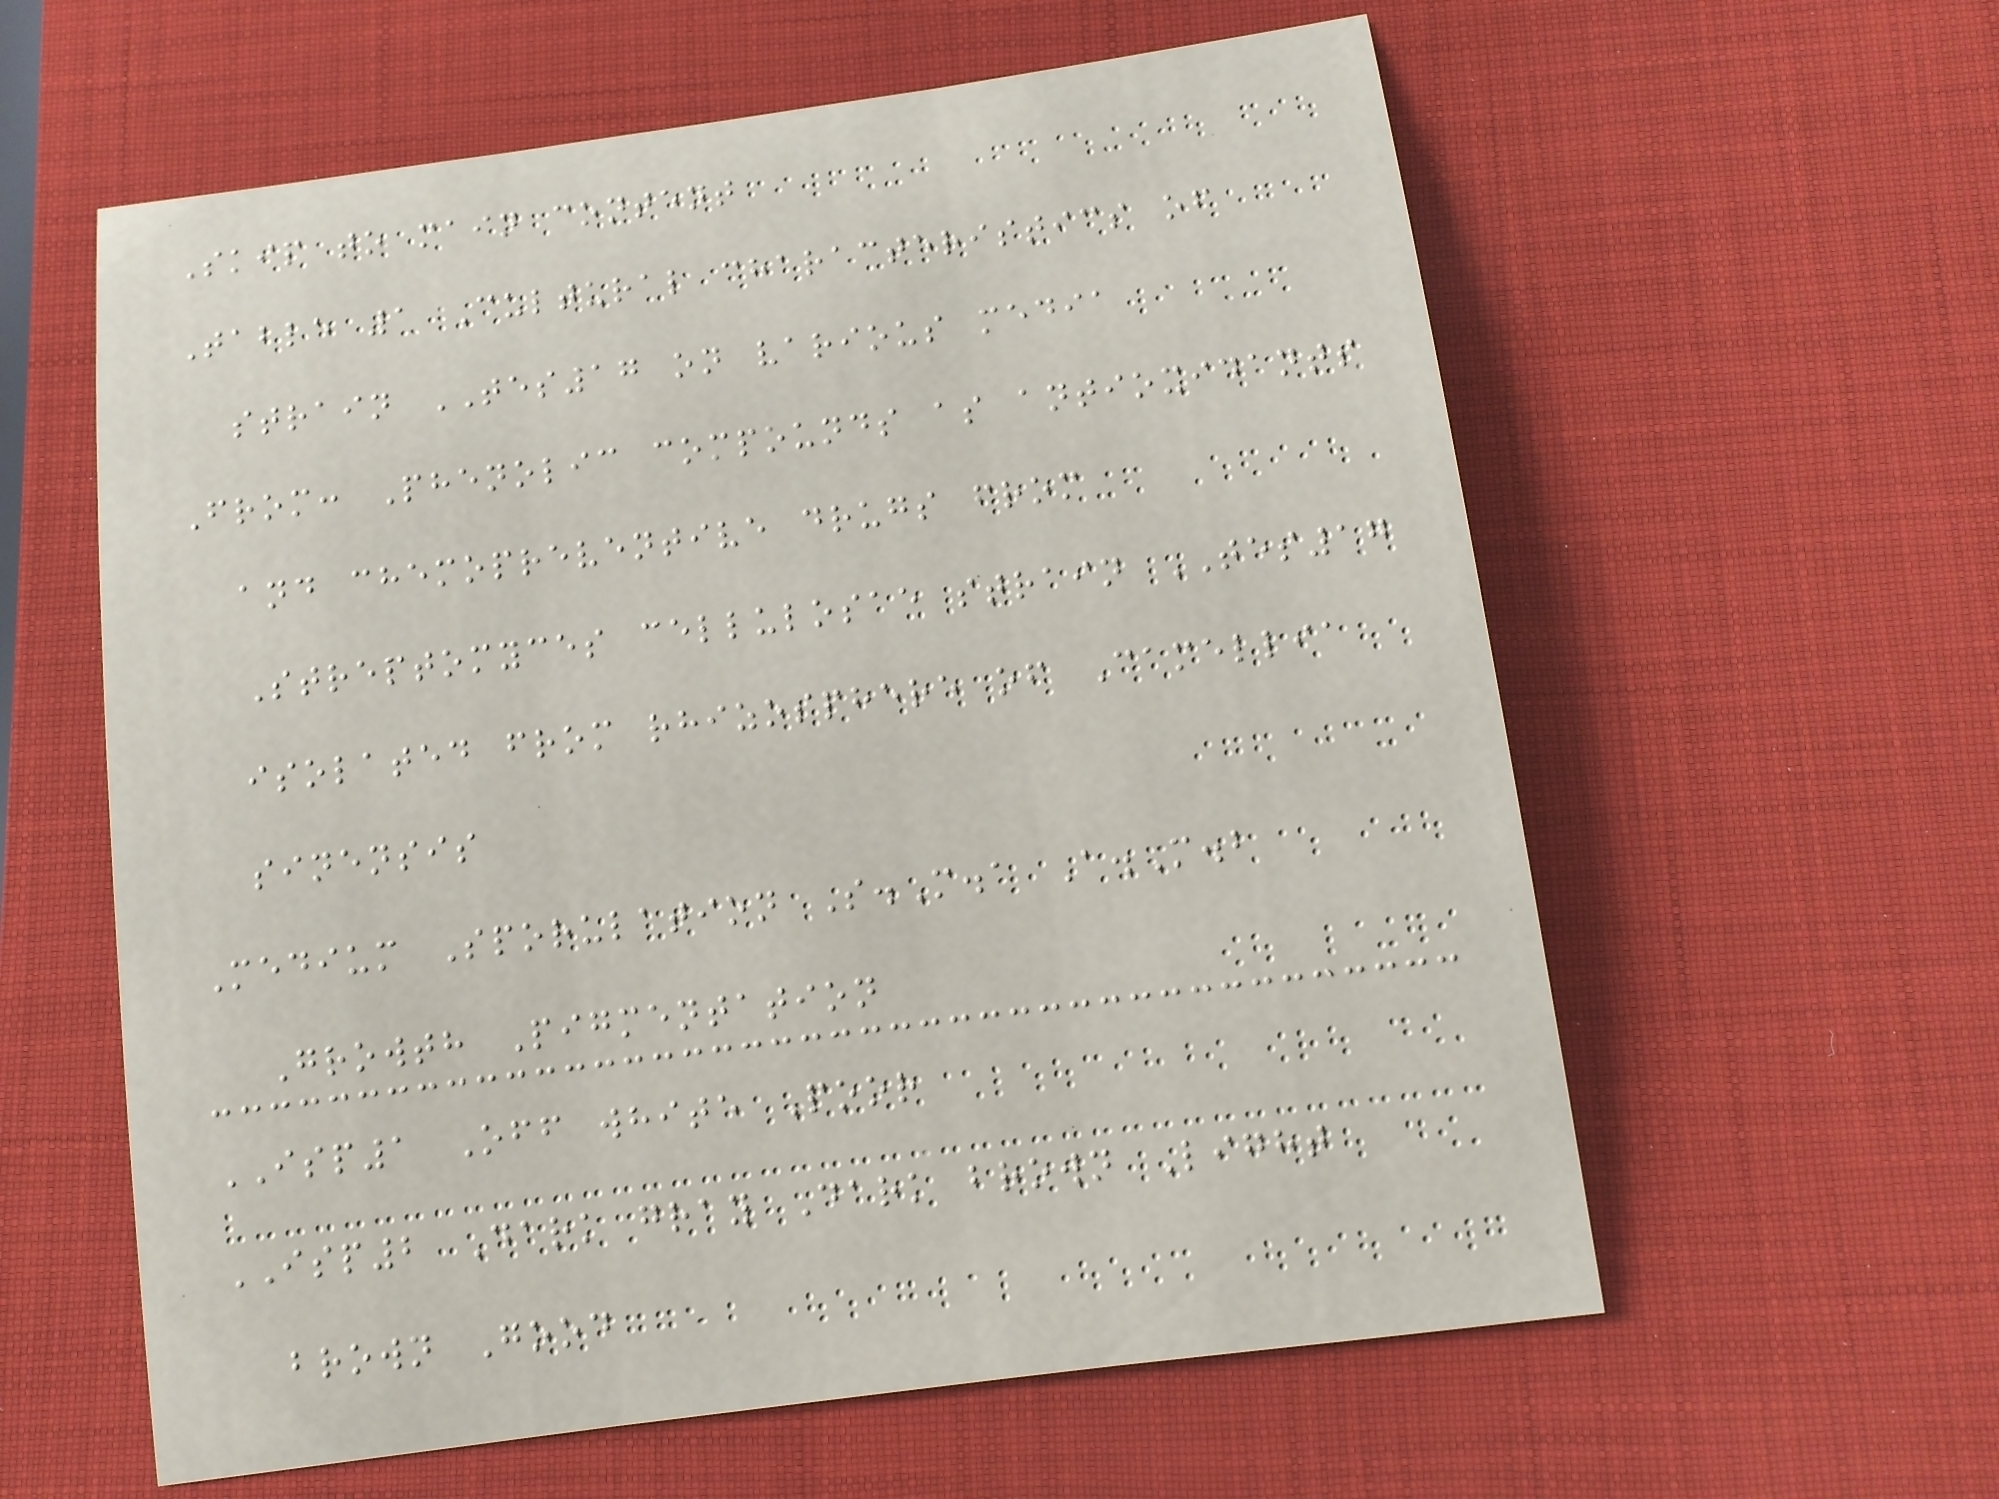Skip to main content
Table 1 Cultural characteristics of
strain TES17 on various media
From: Phenolic compounds as antioxidants
and chemopreventive drugs from
Streptomyces cellulosae strain TES17
isolated from rhizosphere of Camellia
sinensis
Medium Sporulation S.M.a A.M.b
Growth Pigmentation
ISP1 Off white Poor
ISP2 Dark gray Dark brown Light
brown Good
